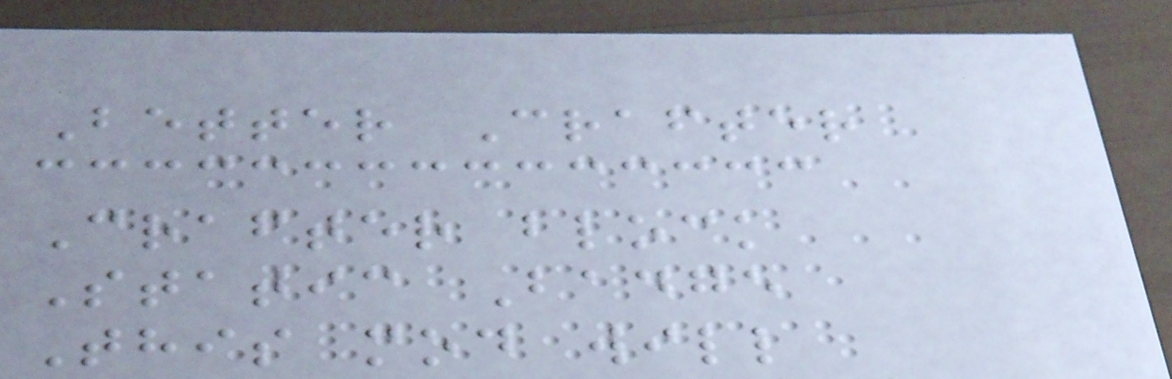Better Crafter
Crafter block
Static Badge
This mod will
